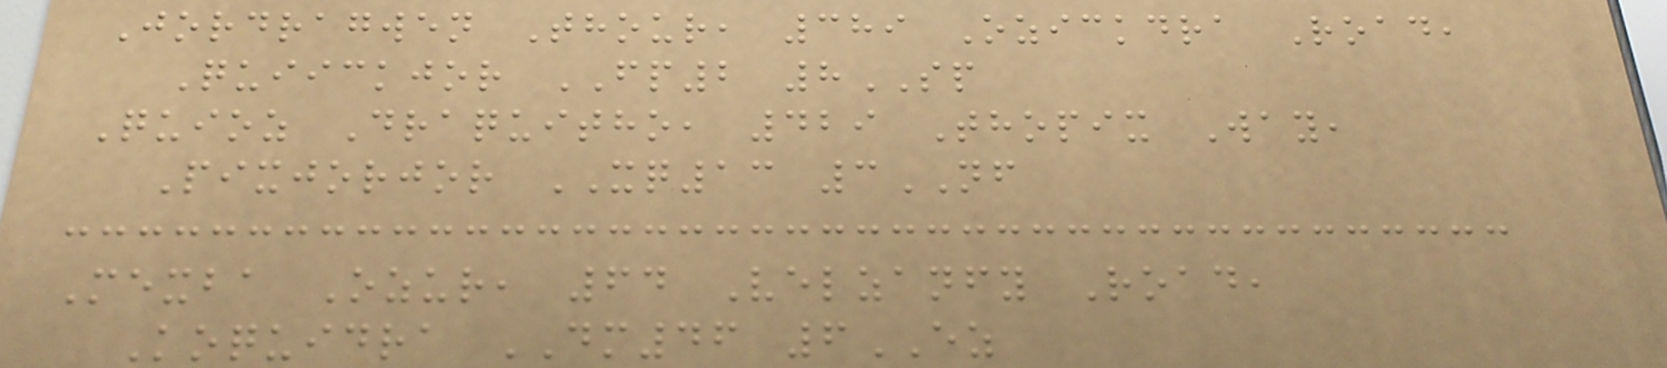Jordragwen Thour, 389 Ozickdra Road,
Quiickjor FP2 8SP
Quioz Draquitho, 429 Thopix Way,
Pixjorjor XQ13 3NF
Mexba Ozur, 64 Velzanfy Road,
Koquidra DM46 6EZ
